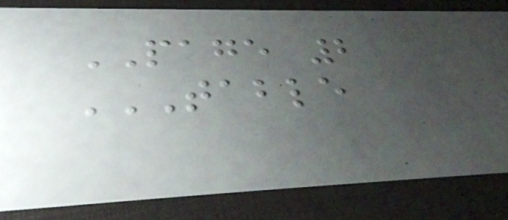PAGE 2
TABLE
